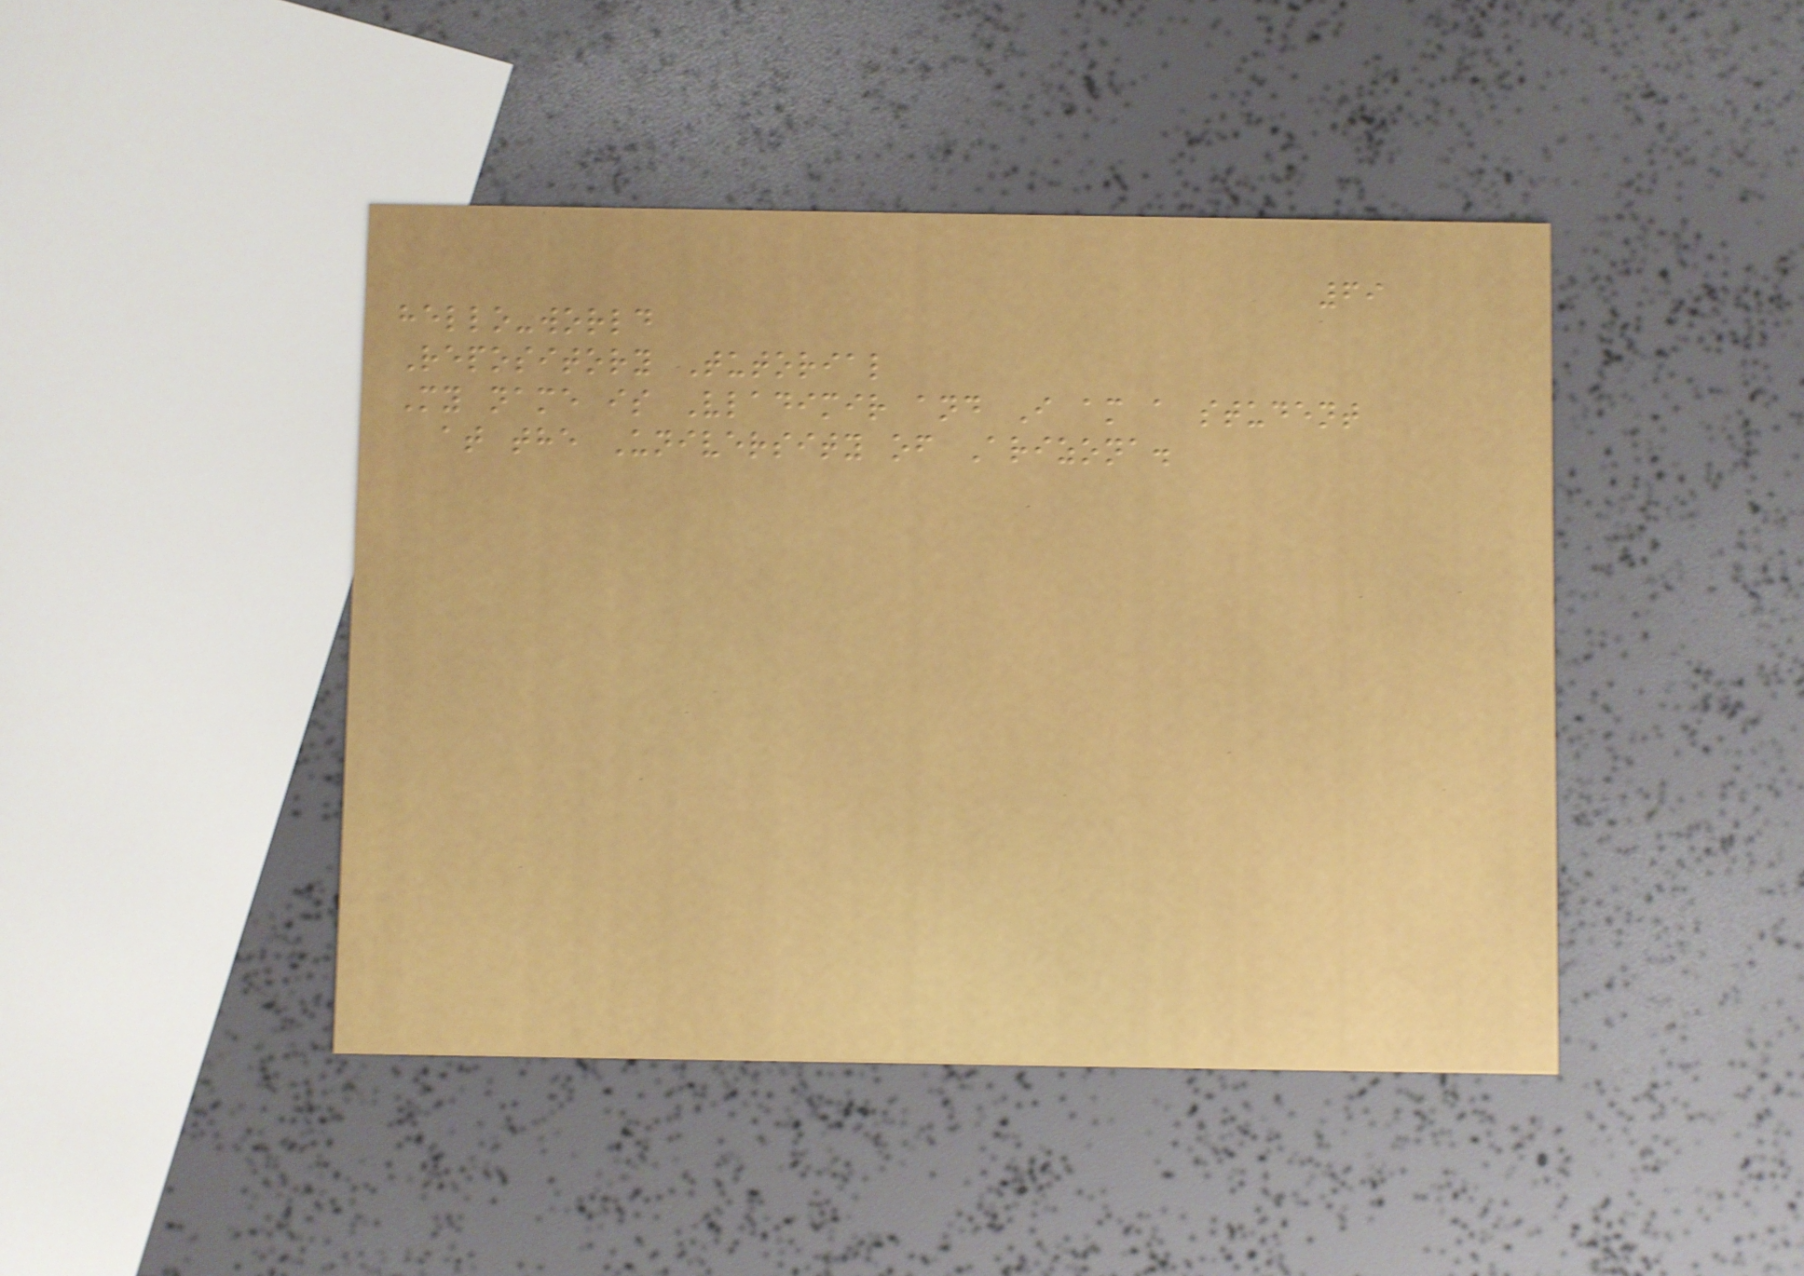69
hello-world
Repository Tutorial
My name is Vladimir and I am a student
at the University of Arizona.
